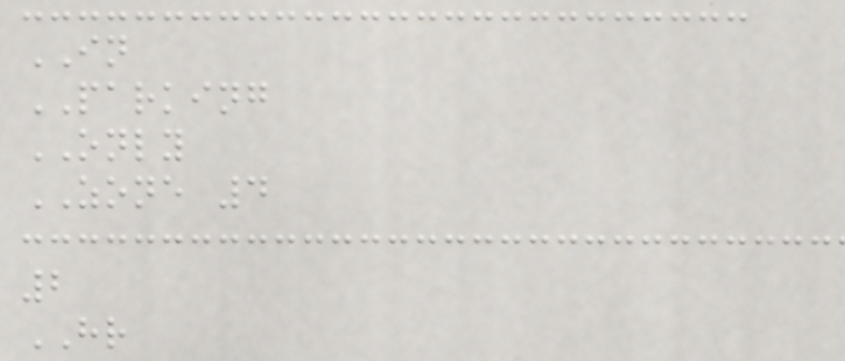IN
PARKING
ONLY
ZONE 4
2
HR
